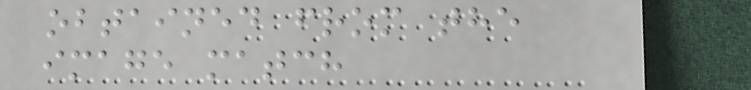obtained from the
image match
